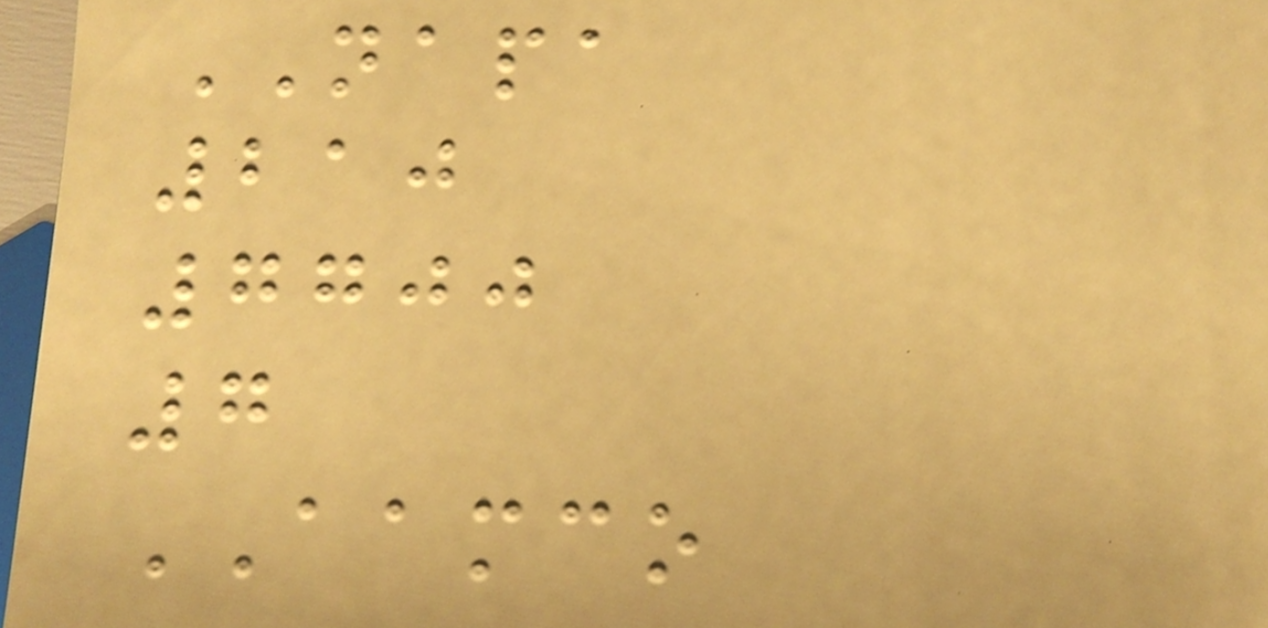NAPA
210
7700
7
AAMCO
